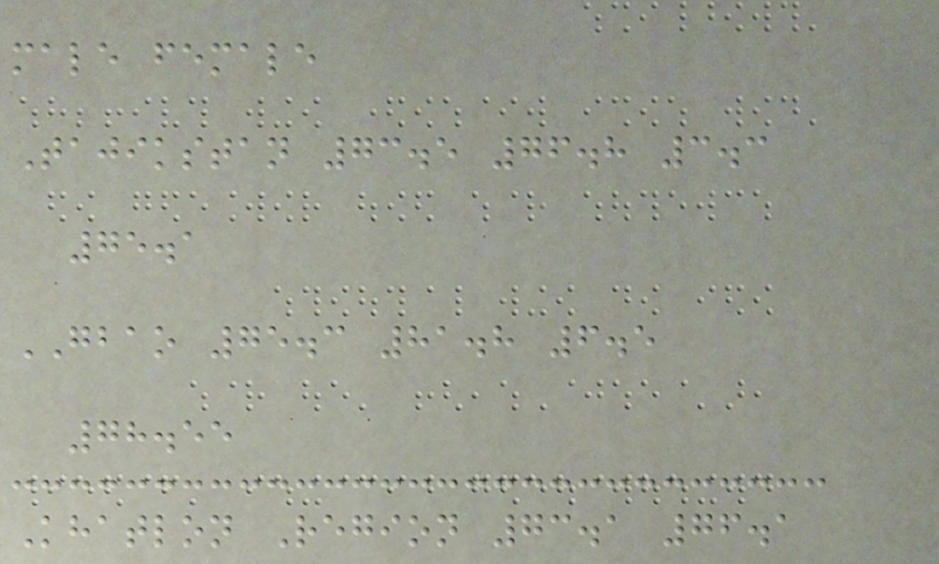male female
Tajikstan 73.5 76.8 3.3
75.1
GBAO 75.3 81.8 6.5
78.55
Khatlon Region 73.1 76.1
